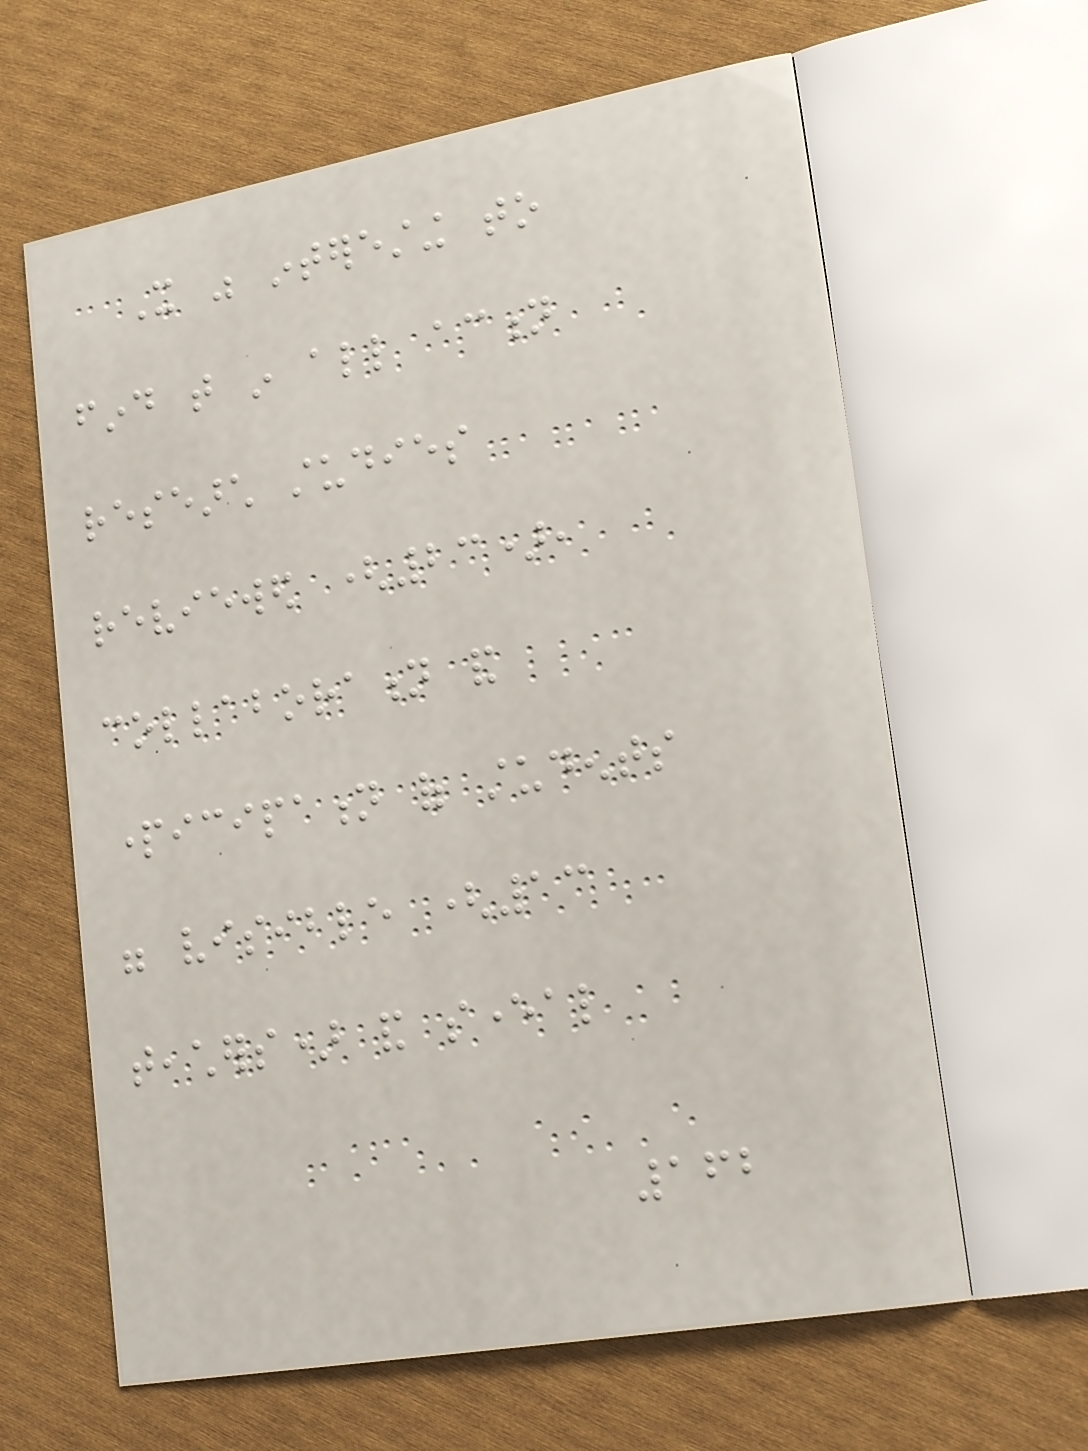It was interesting to
find that in all action
research studies
reviewed (23),
collaboration and
participation of students
were visible (13
teachers) and several
162
